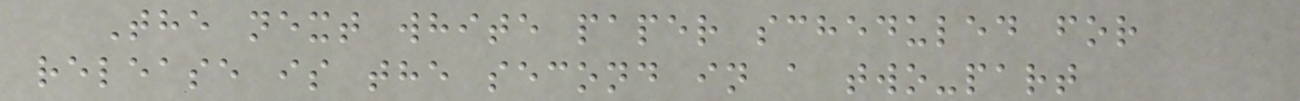The next white paper scheduled for
release is the second in a two-part
